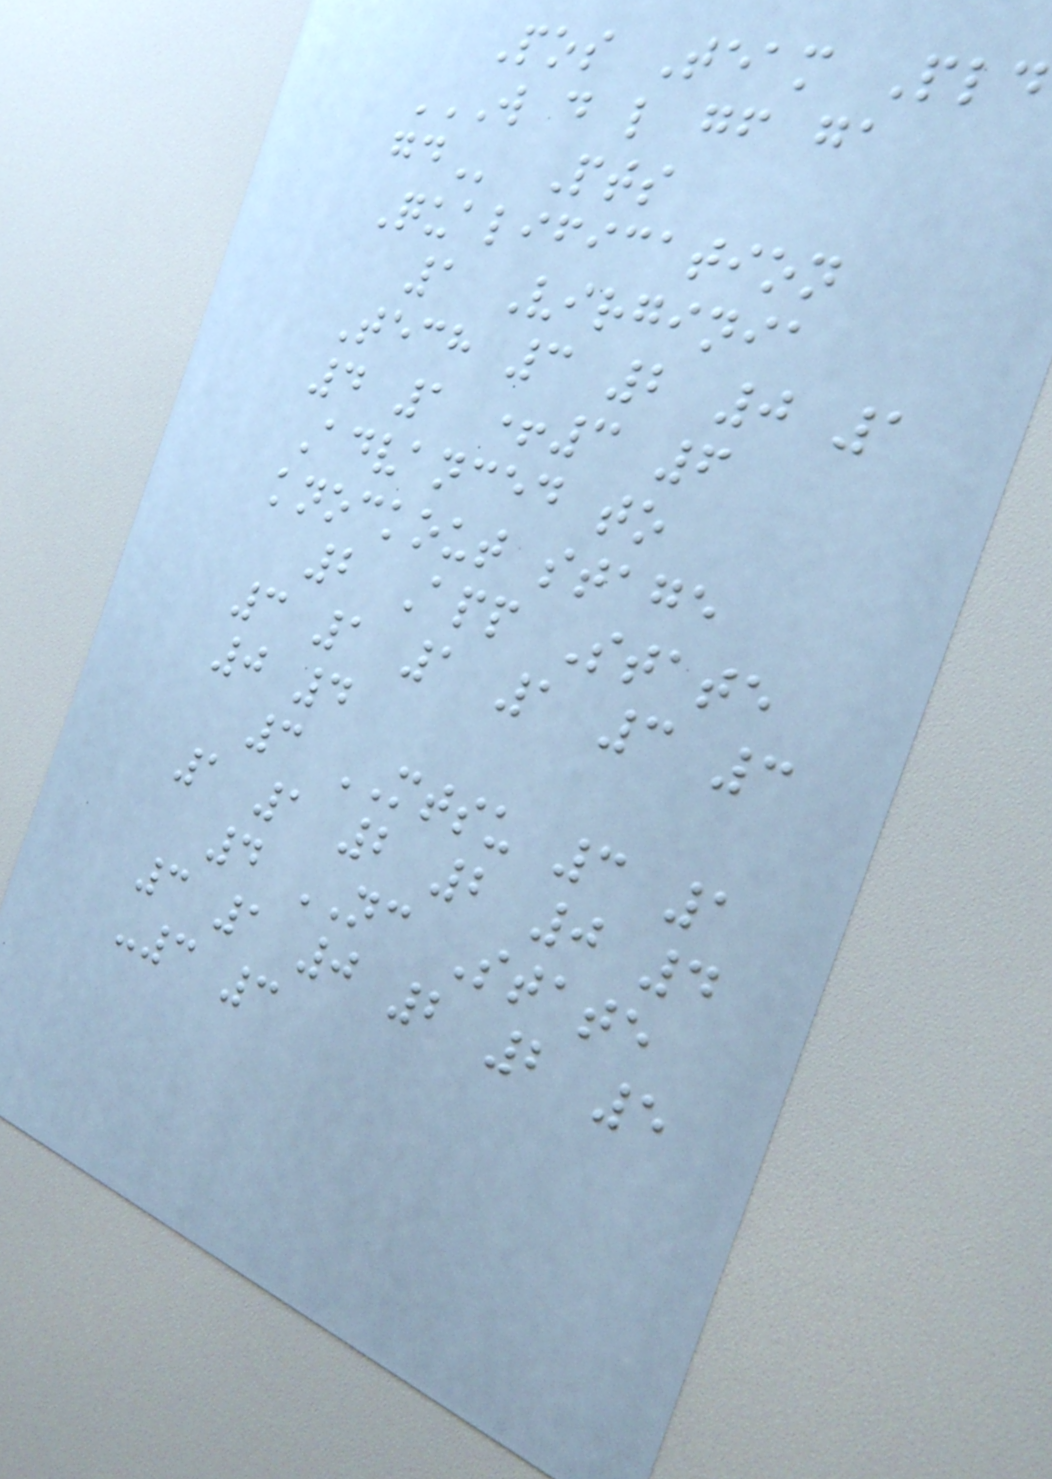Pos Team Pld
W D L GF GA
GD Pts
Qualification
1 Virginia
Tech 3 2 0 1
4 1 +3 6
Advanced to
knockout stage
2 App State
3 1 1 1 3 3
0 4
3 MTSU 3 1
1 1 2 2 0 4
4 NC State
3 1 0 2 2 5
-3 3
